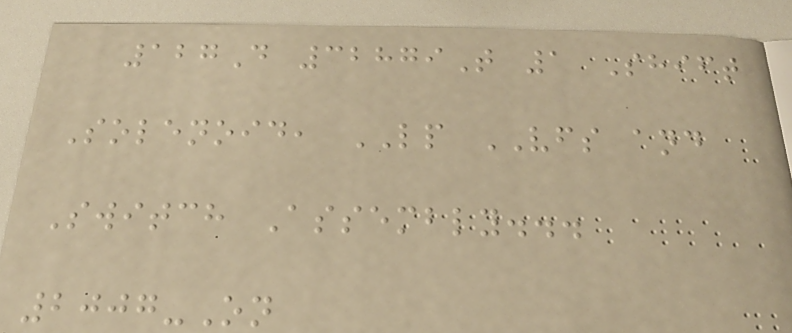127D 32879T 1 Shift
Solenoid, LP VFS and
Switch Assembly...
2007-On
